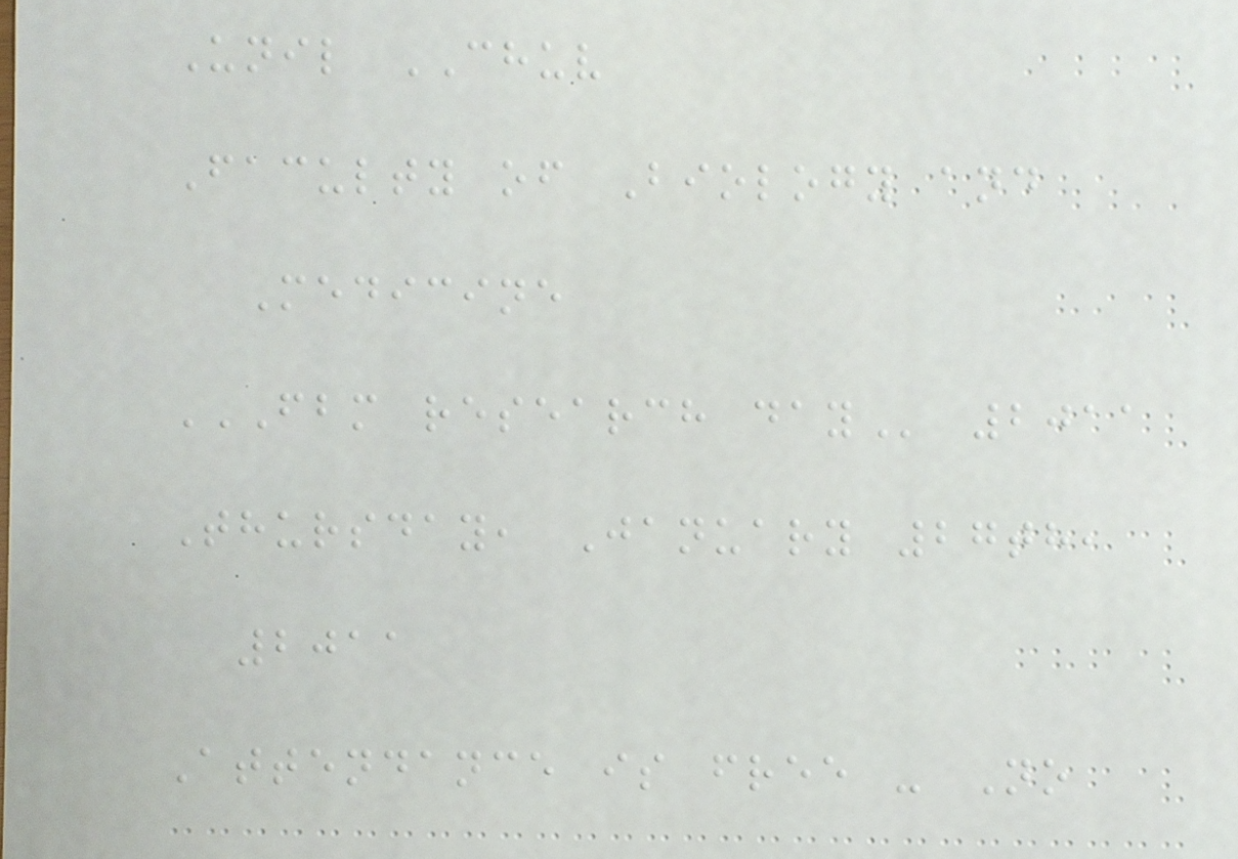Unil CHUV
Faculty of Biology and
Medicine
FBM RESEARCH DAY 2011
Thursday, January 27th,
2011
Attendance is free - No
